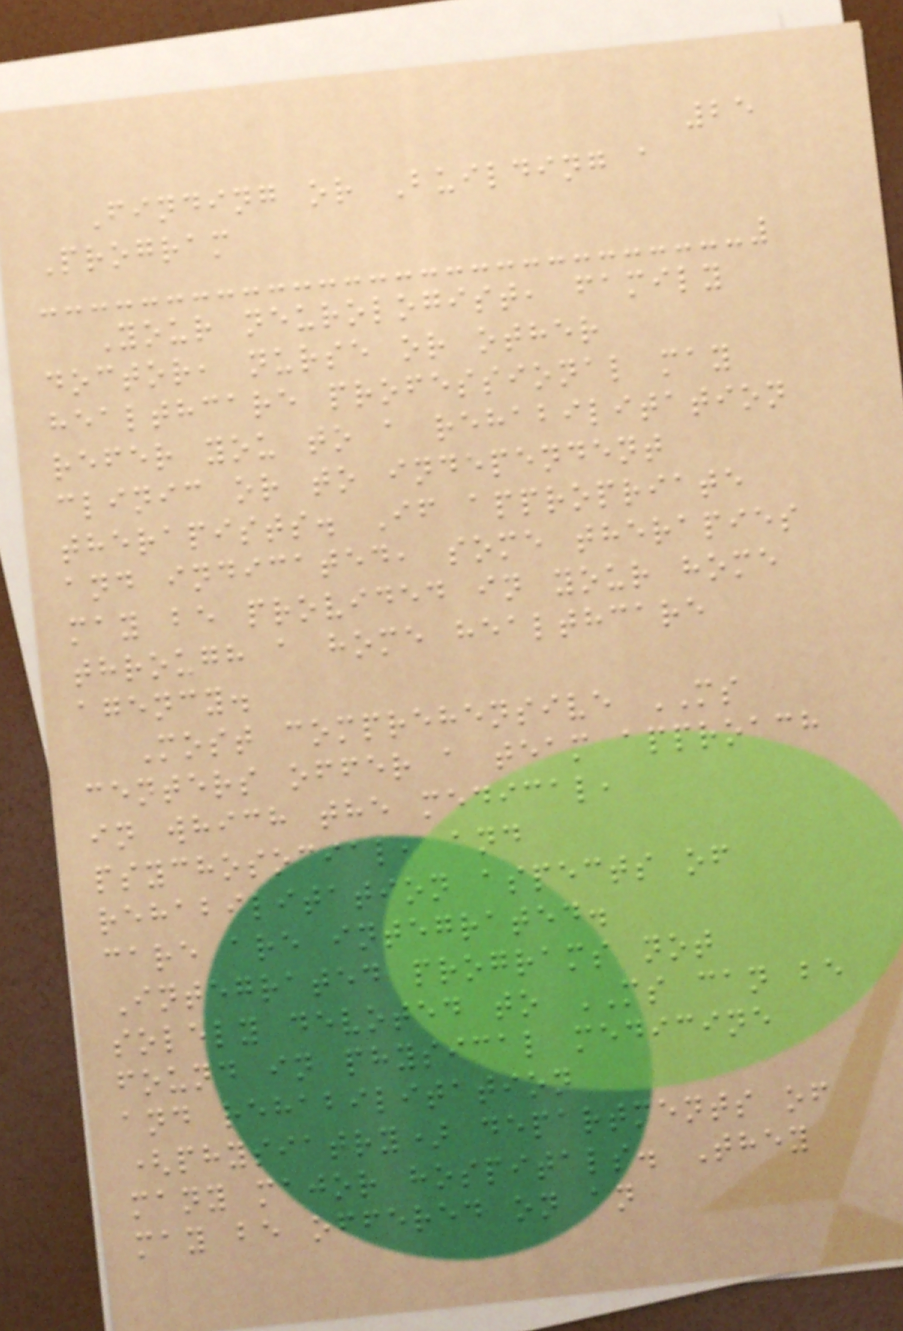25
Finding or Building a
Program
Your neurologist, family
doctor, nurse or other
healthcare professional may
refer you to a rehabilitation
clinic or to independent
therapists. If appropriate
and indicated, some therapies
may be provided in your home
through a home healthcare
agency.
Most comprehensive MS
centers offer a team approach
in which the medical,
psychosocial, and
rehabilitation aspects of
care are integrated.
Integrated programs not
solely devoted to MS can be
found in physical medicine
and rehabilitation
(physiatry) departments of
many major hospitals. They
may be offered on an
